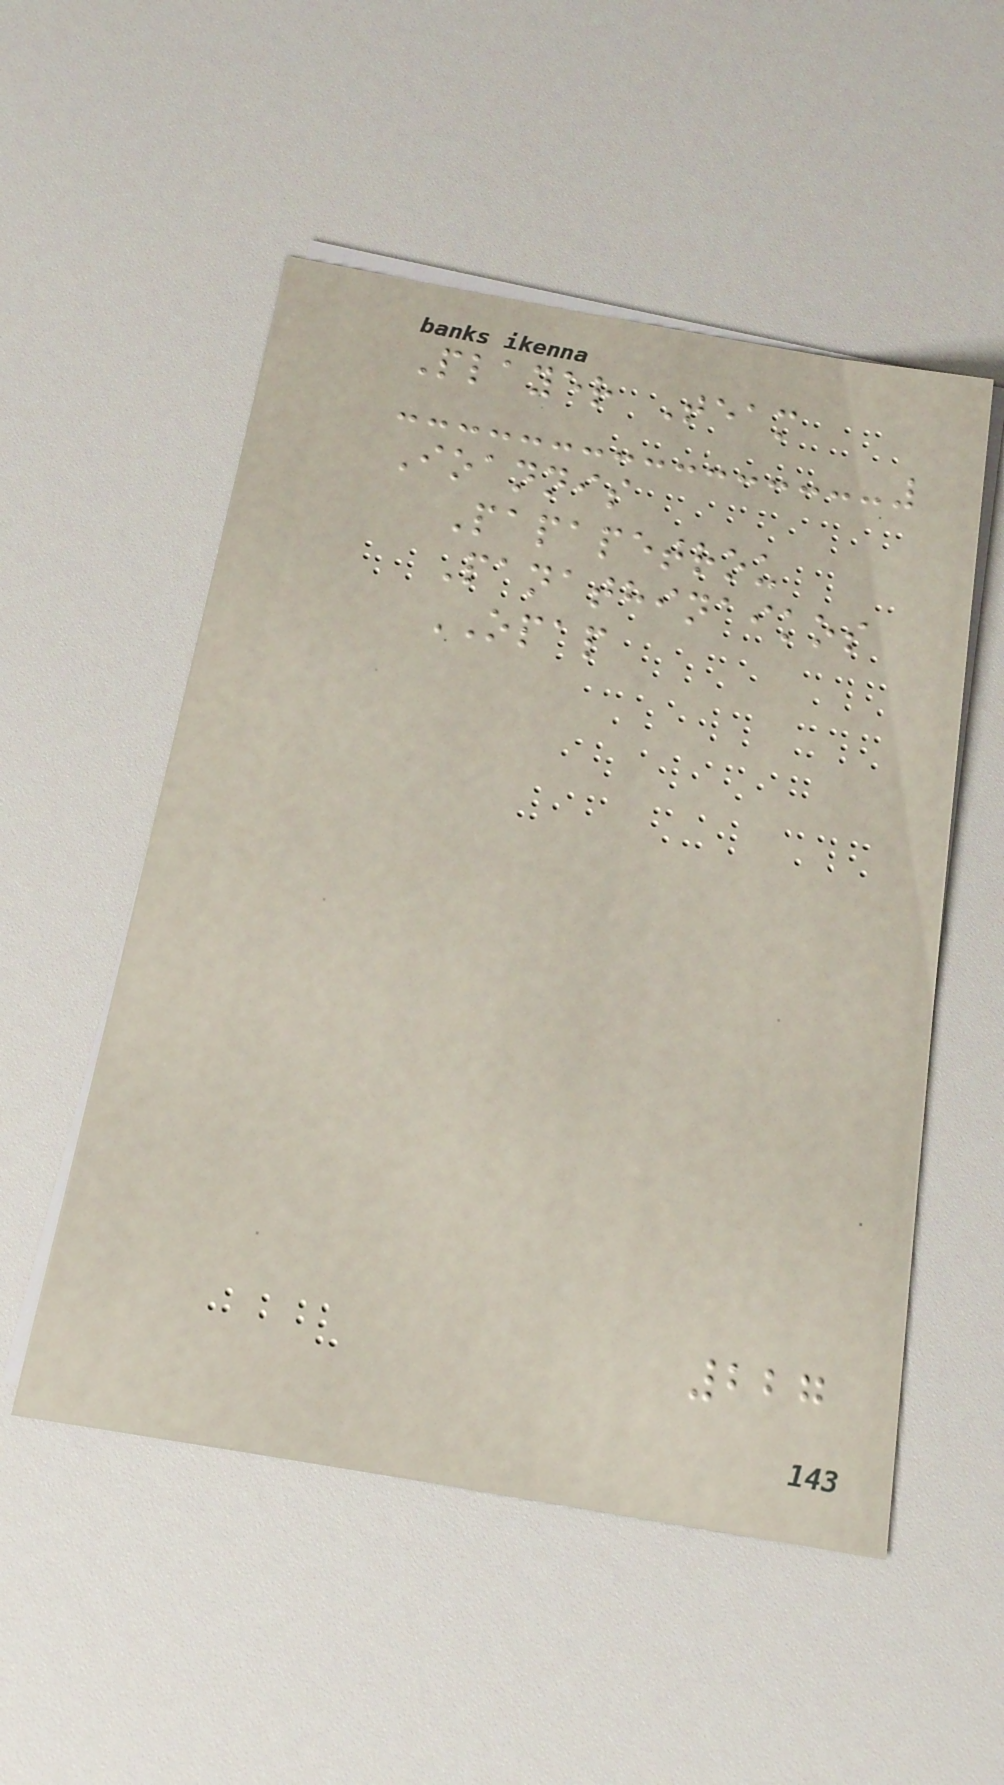Player Team
Ioannis
Papapetrou
Panathinaikos
OPAP
227
